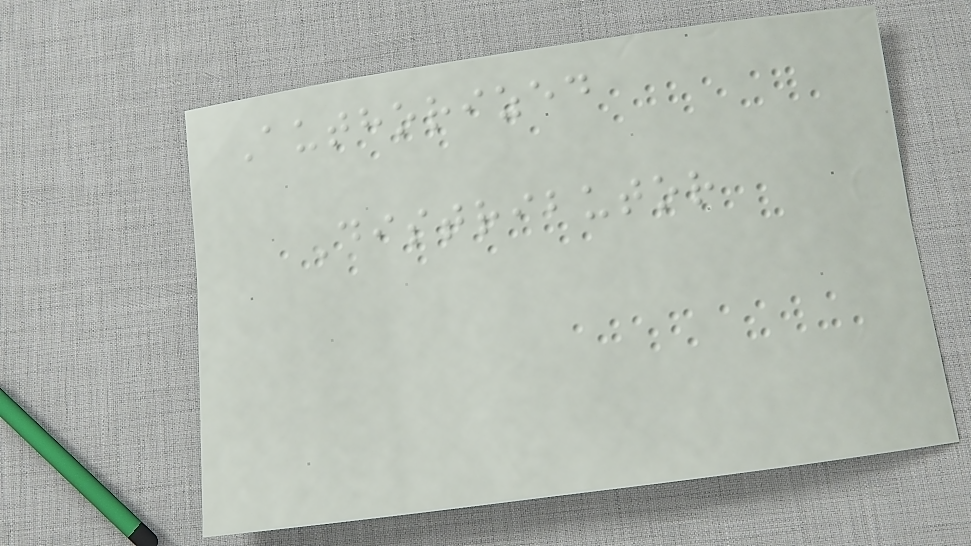Authorized
Distributor
